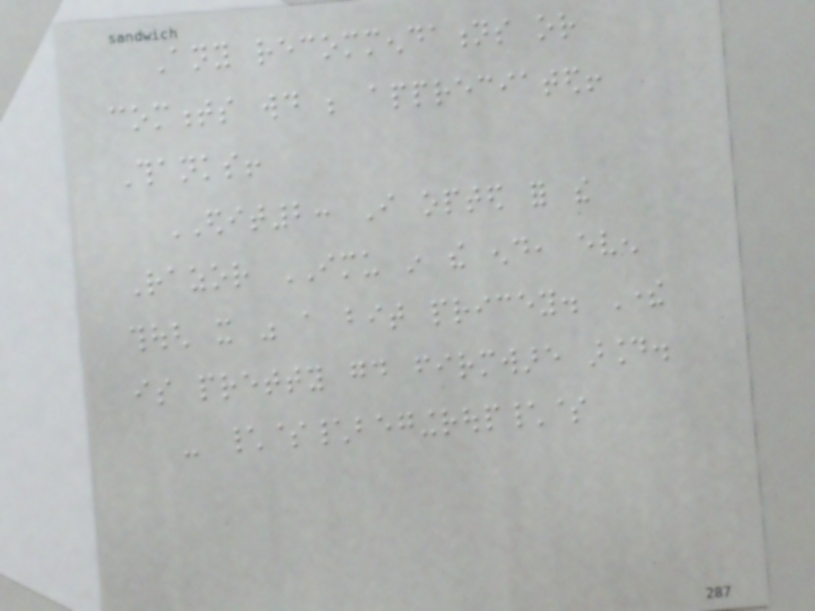Any recommendations or
comments would be appreciated!
Thanks!
EDIT2: I opted for the
Razor IMU in the end, even
though it was a bit pricey. There
is pretty good firmware around.
- \$\begingroup\$
